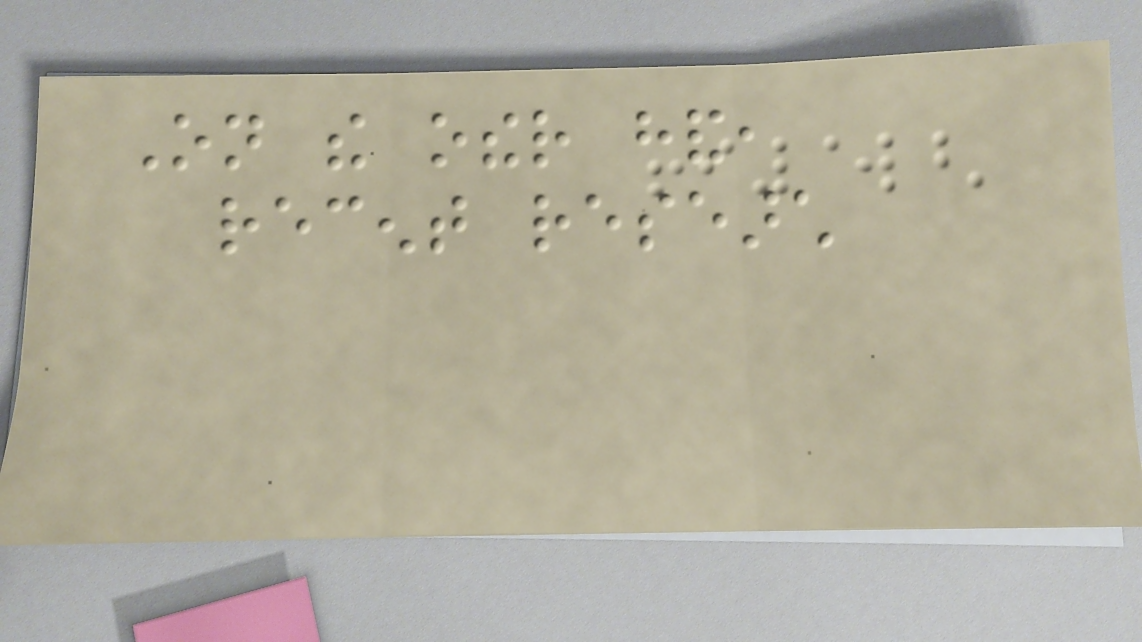On the other hand,
recent research
